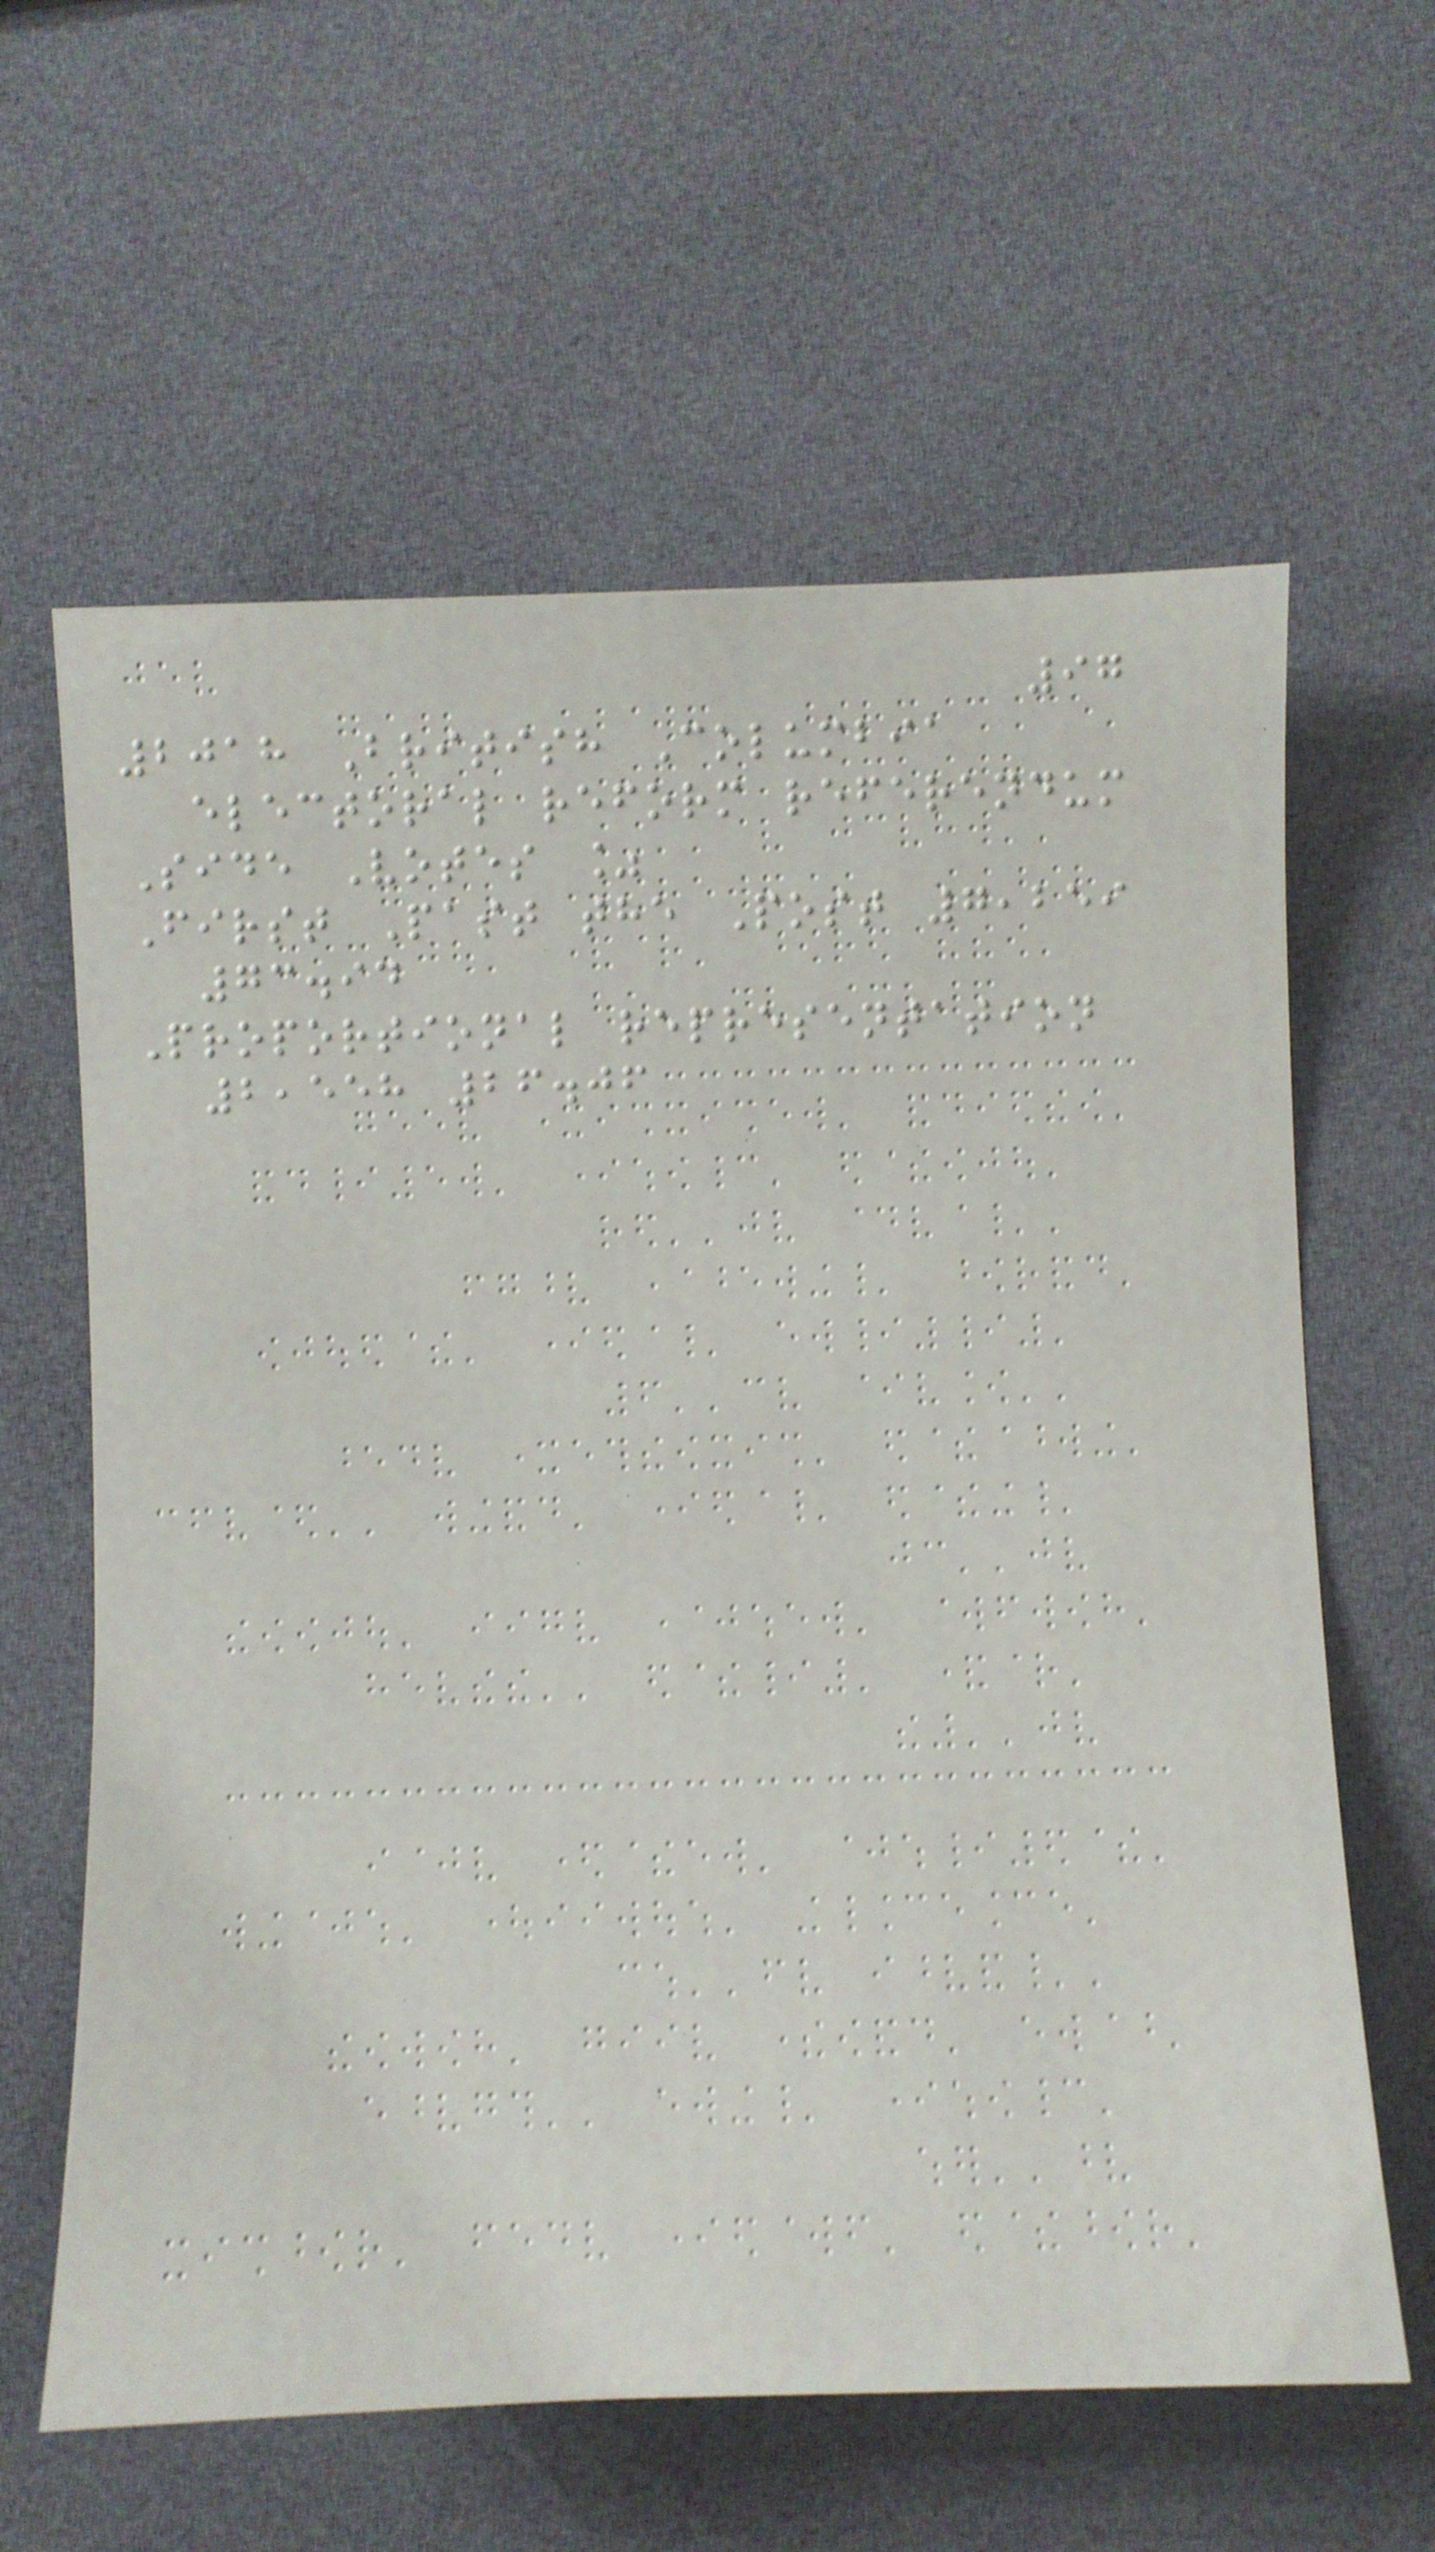97
2018 British Columbia
electoral reform referendum
Side Votes %
First Past the Post 7,259
73.94
Proportional representation
2,558 26.06
